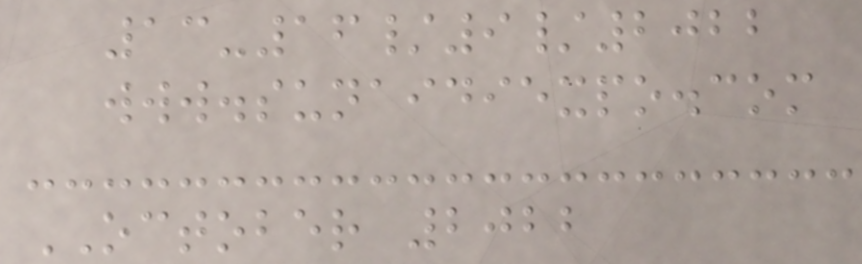13-16/9/2022
www.sunaidiexpo.com
OCTOBER 2022
